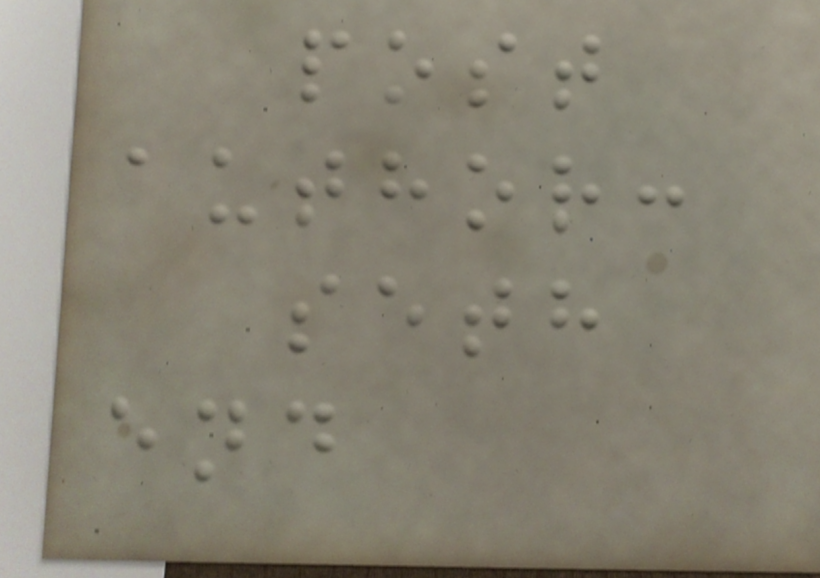post
author:
seth
end
